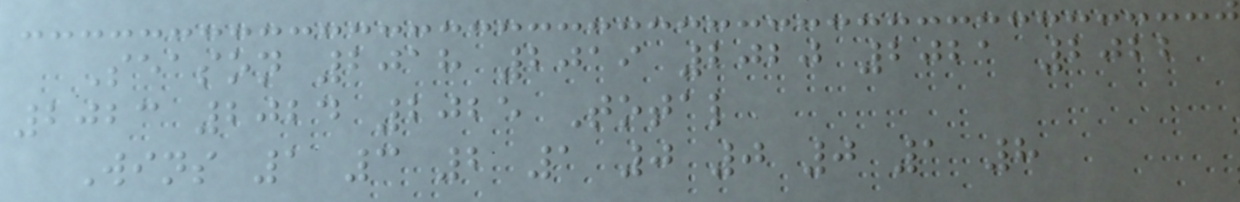Season 2018 2019 2020 2021 2022
2023 2024 2025 Total
Wins 1 3 2 1 0 0 0 1 8
